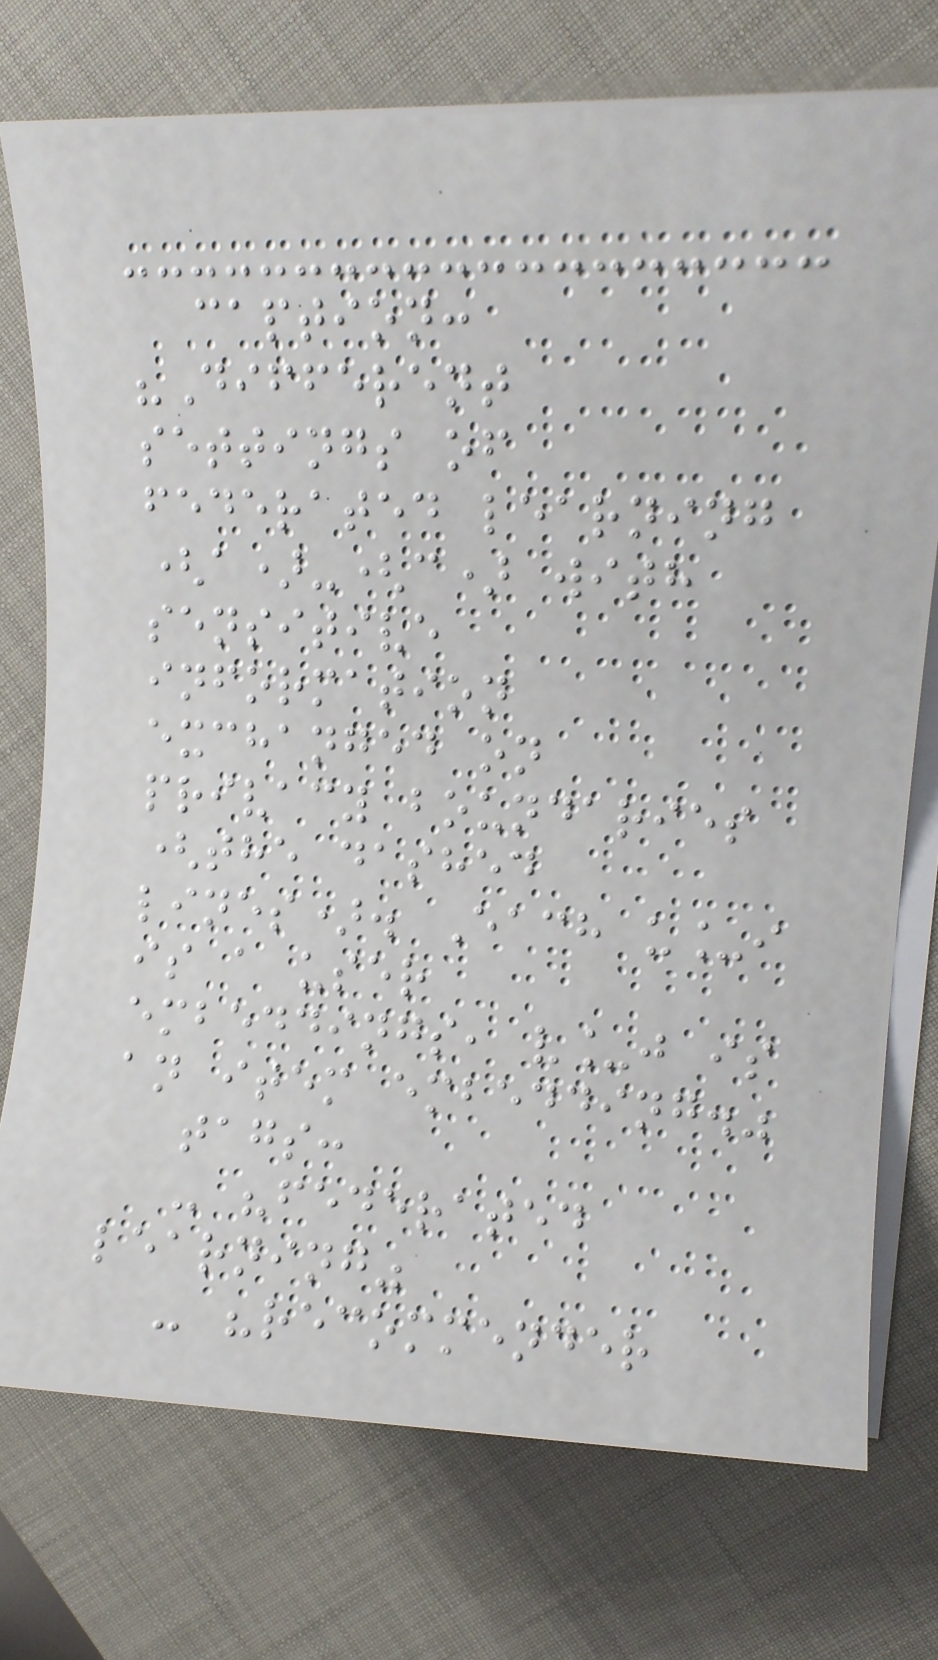caption:
"Different
settings of
federated learning
(a)-(c) with
sensitive
information
exchanged on
privacy boundaries
(the dashed
lines). Each u_i
is a user
embeddings, v_j is
an item embedding."
tags:
- "federated
learning"
- "recommender
